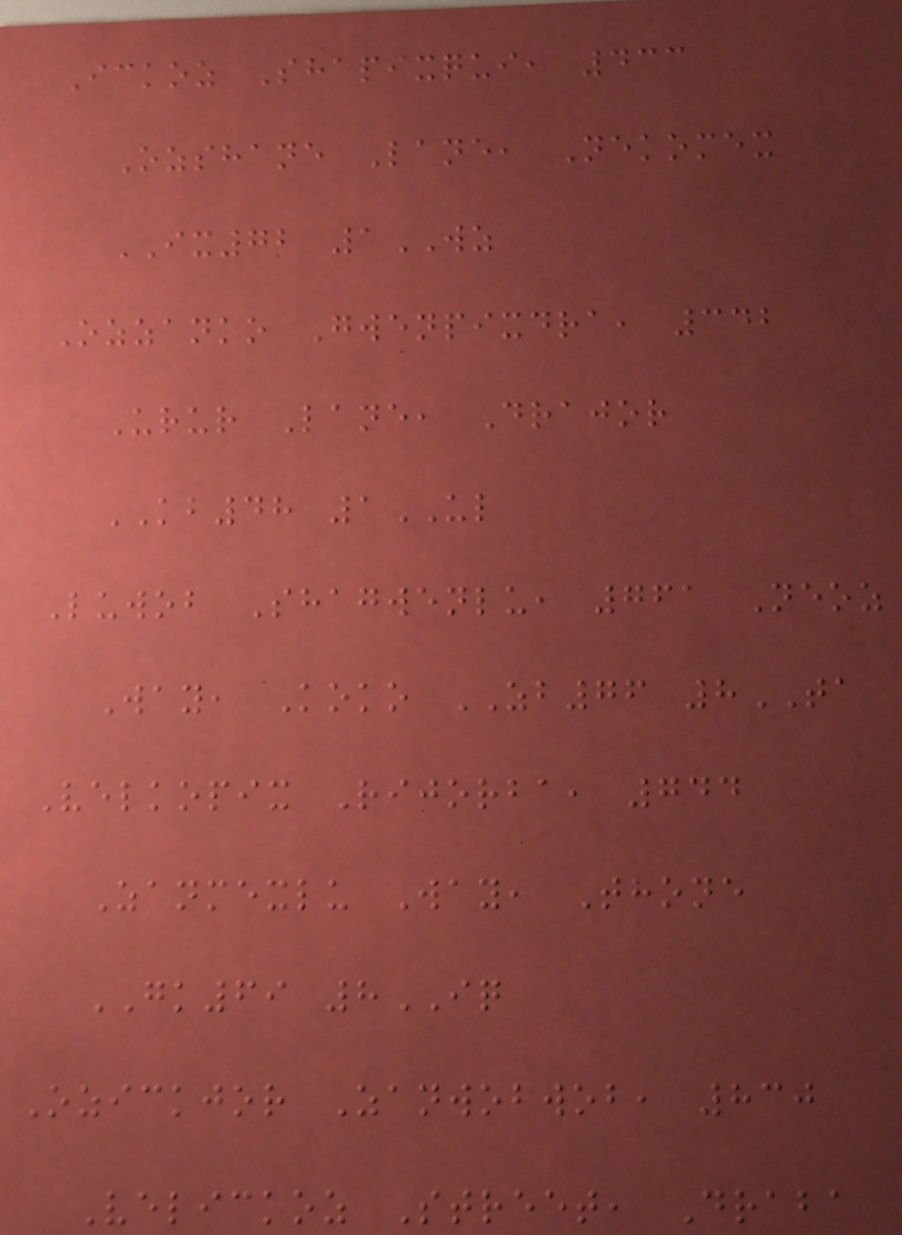Ickoz Shapixqui, 433
Ozshane Lane, Nekomex
IX72 1WZ
Ozzanko Gwenpixdra, 342
Urur Lane, Drajor
KB48 1UL
Luwob Shagwenlu, 761 Neoz
Way, Koko ZB76 8TA
Velkopix Rijorba, 744
Zanmexlu Way, Thone
GK69 8IQ
Ozickjor Zanwobwob, 830
Velickoz Street, Draba
